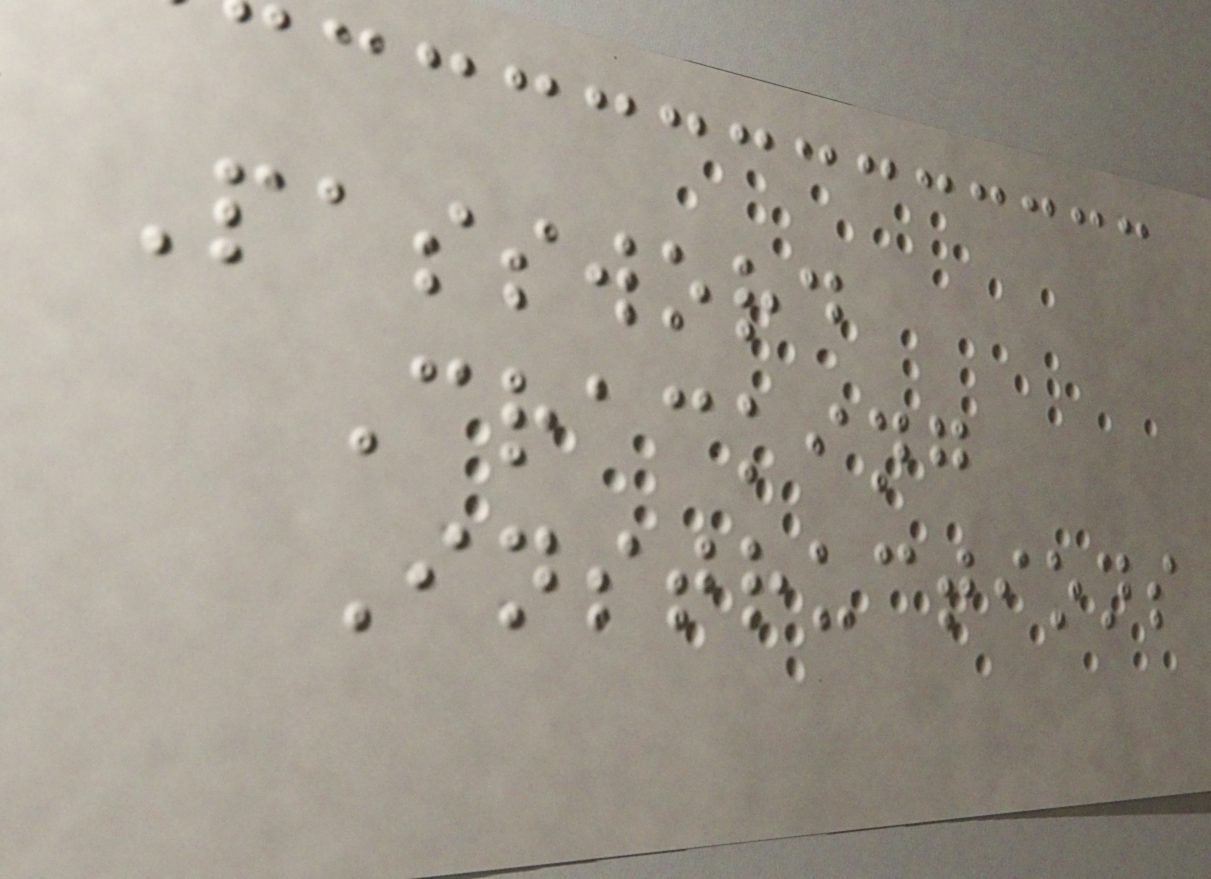Password
Cracking
Instructions
